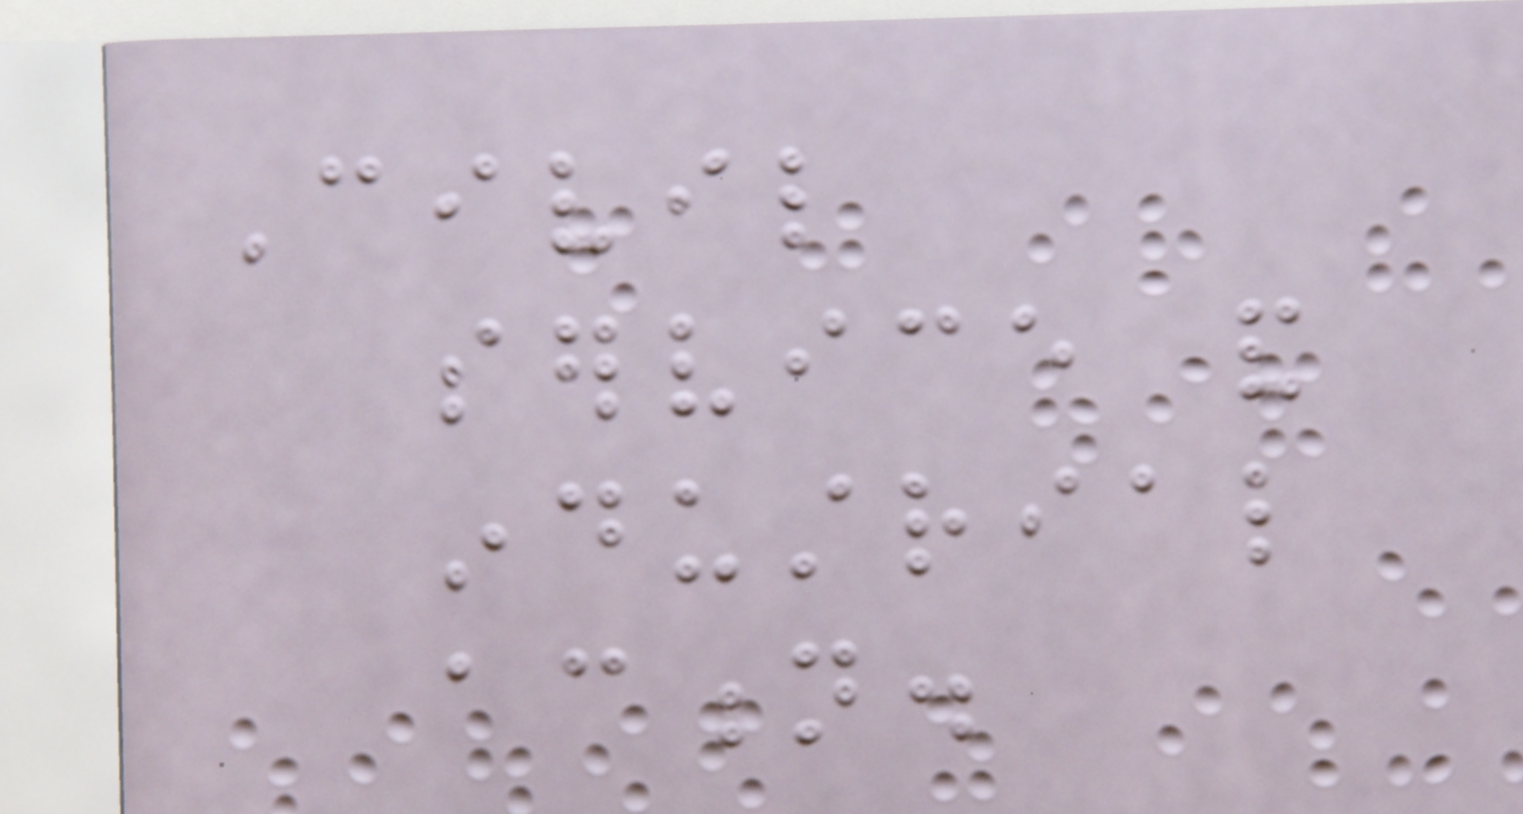Civil
service and
industrial
action.
